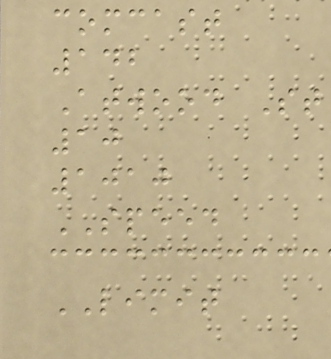comcast
142
Atwood St
10
1010
SPEED
LIMIT
